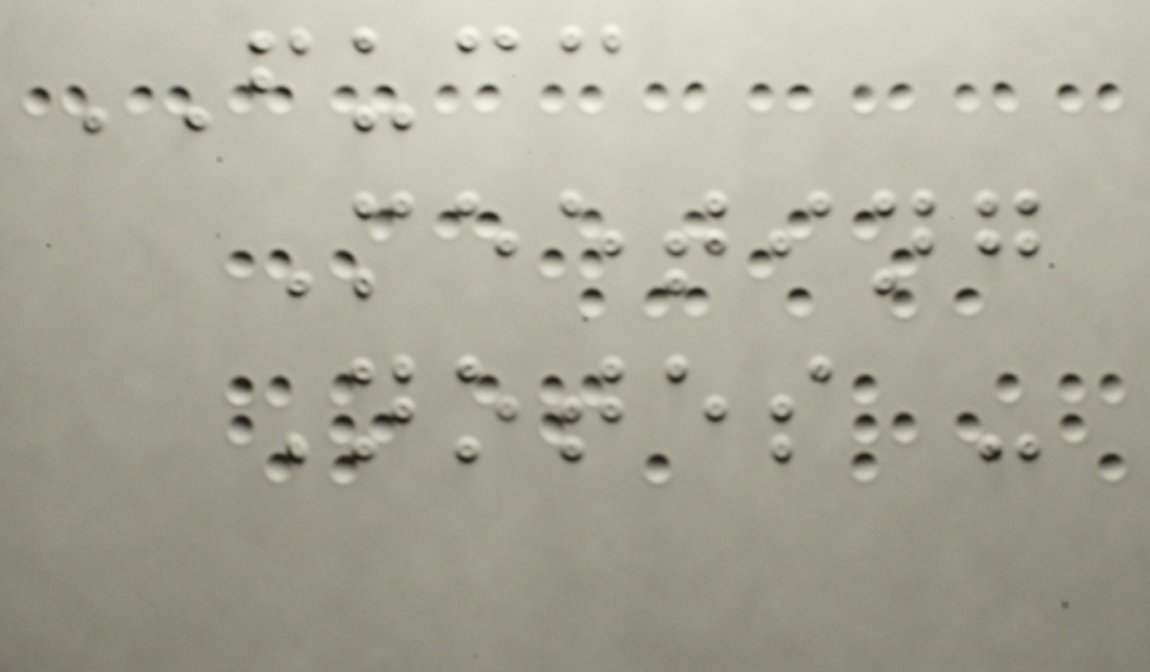FUCC
Meeting
Notes -
